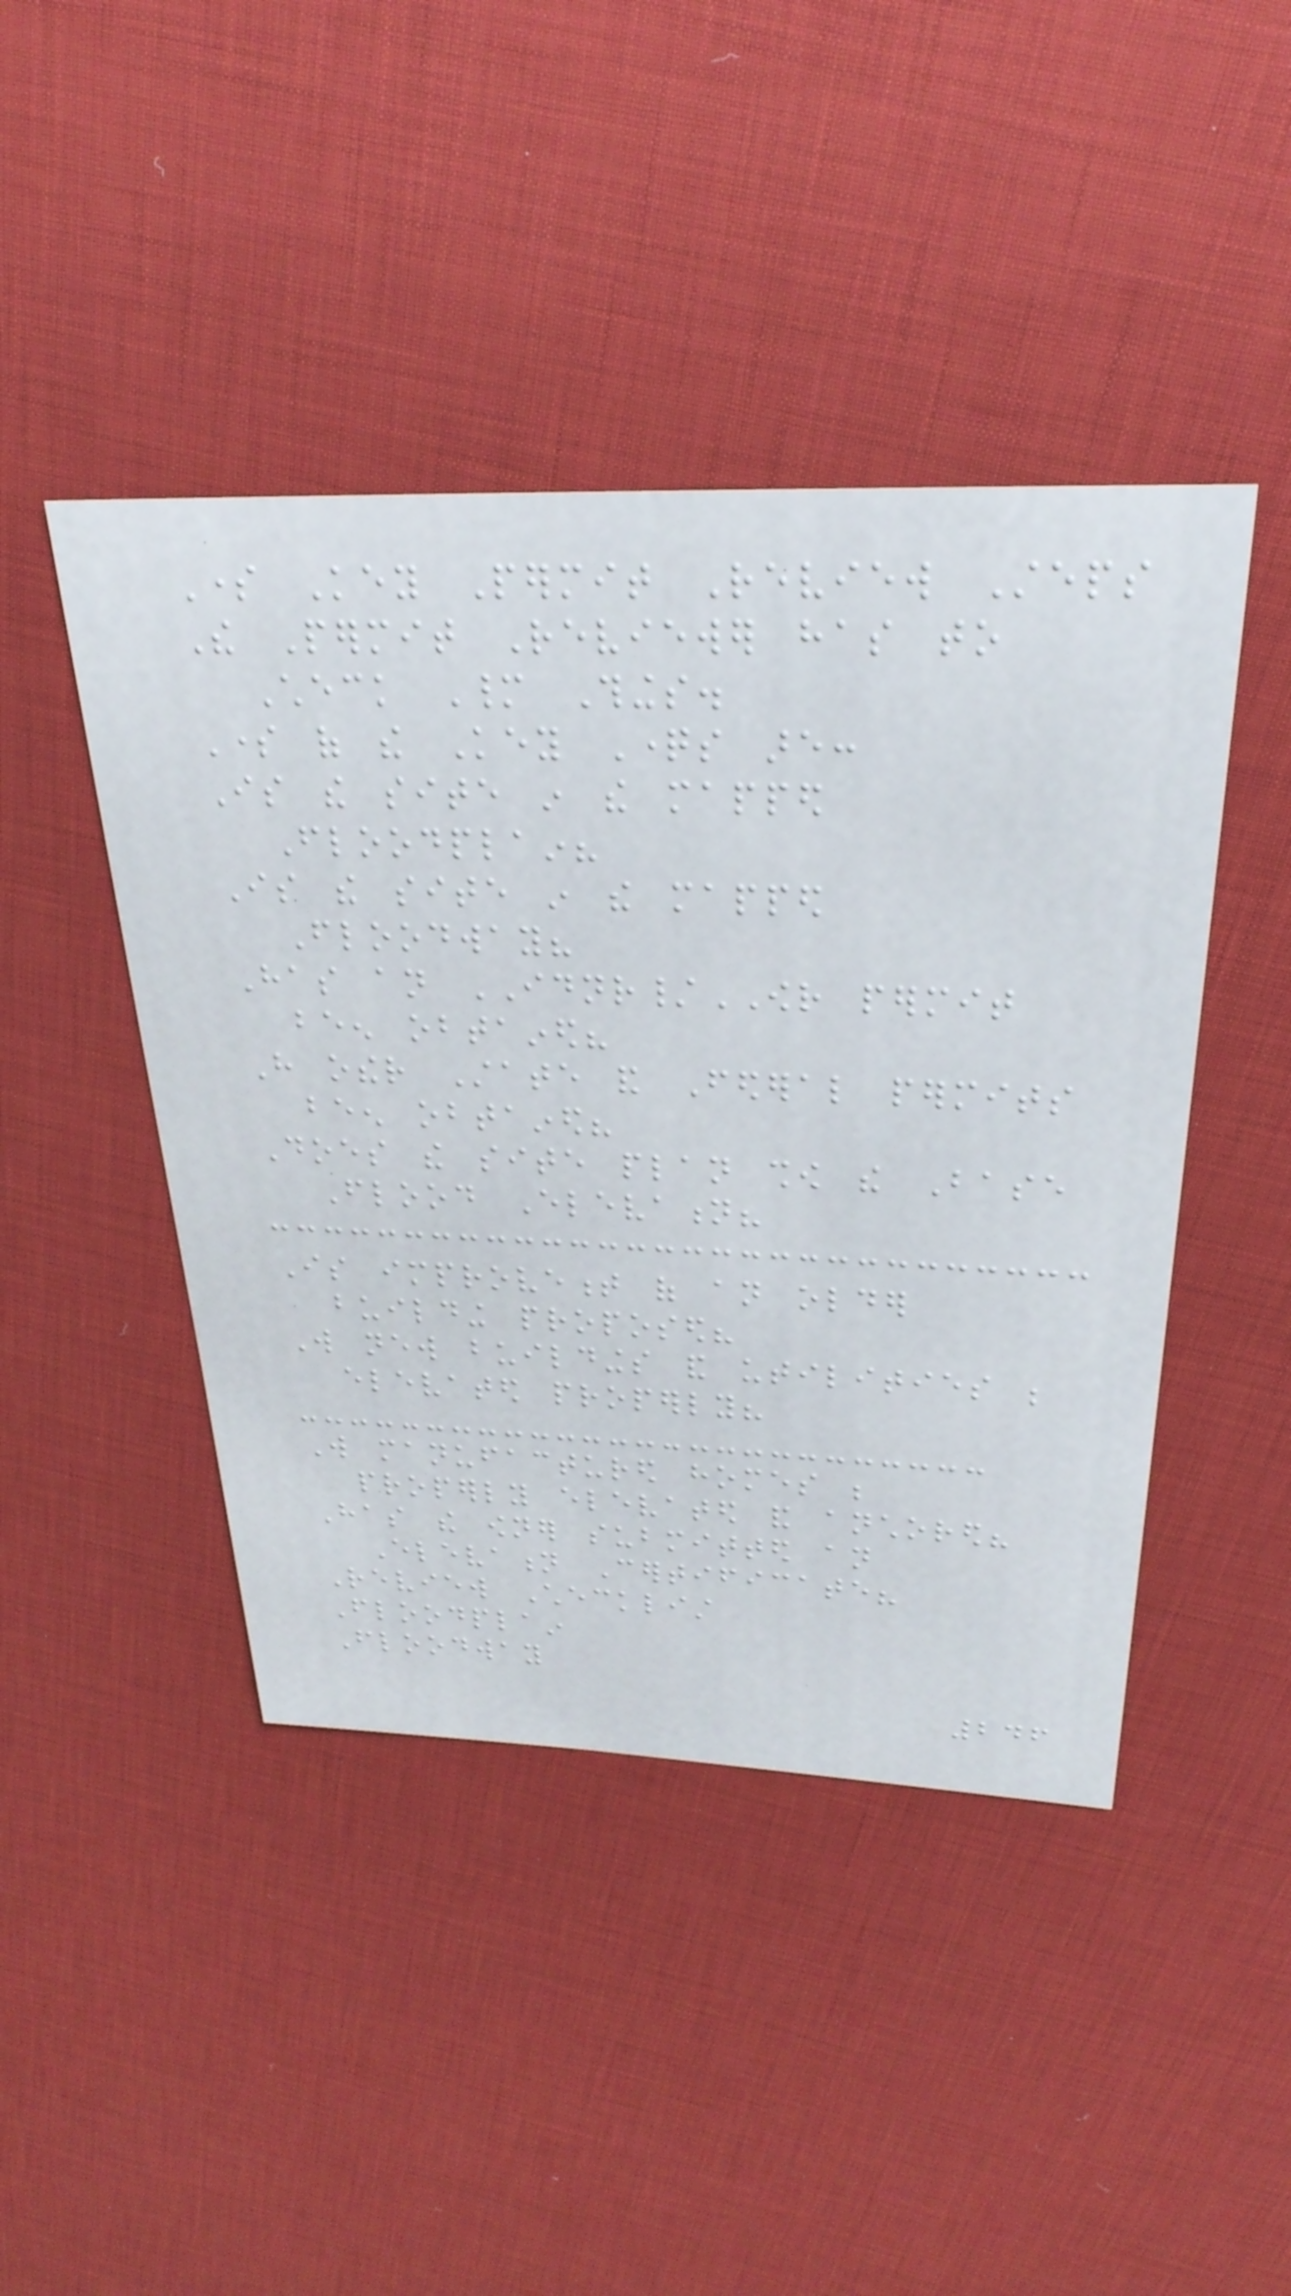Some Key Permit Review Steps
The Permit Reviewer has to
Check Many Things.
Some of the Key Questions are:
Is the site in the mapped
Floodplain?
Is the site in the mapped
Floodway?
Has an IDNR/OWR permit
been obtained?
Have other State and Federal permits
been obtained?
Does the site plan show the Base
Flood Elevation?
Is improvement of an older
building proposed?
Will new buildings and utilities be
elevated properly?
Will manufactured homes be
properly elevated and anchored?
Has the owner submitted an
Elevation Certificate?
Review Checklist
Floodplain
Floodway
246
